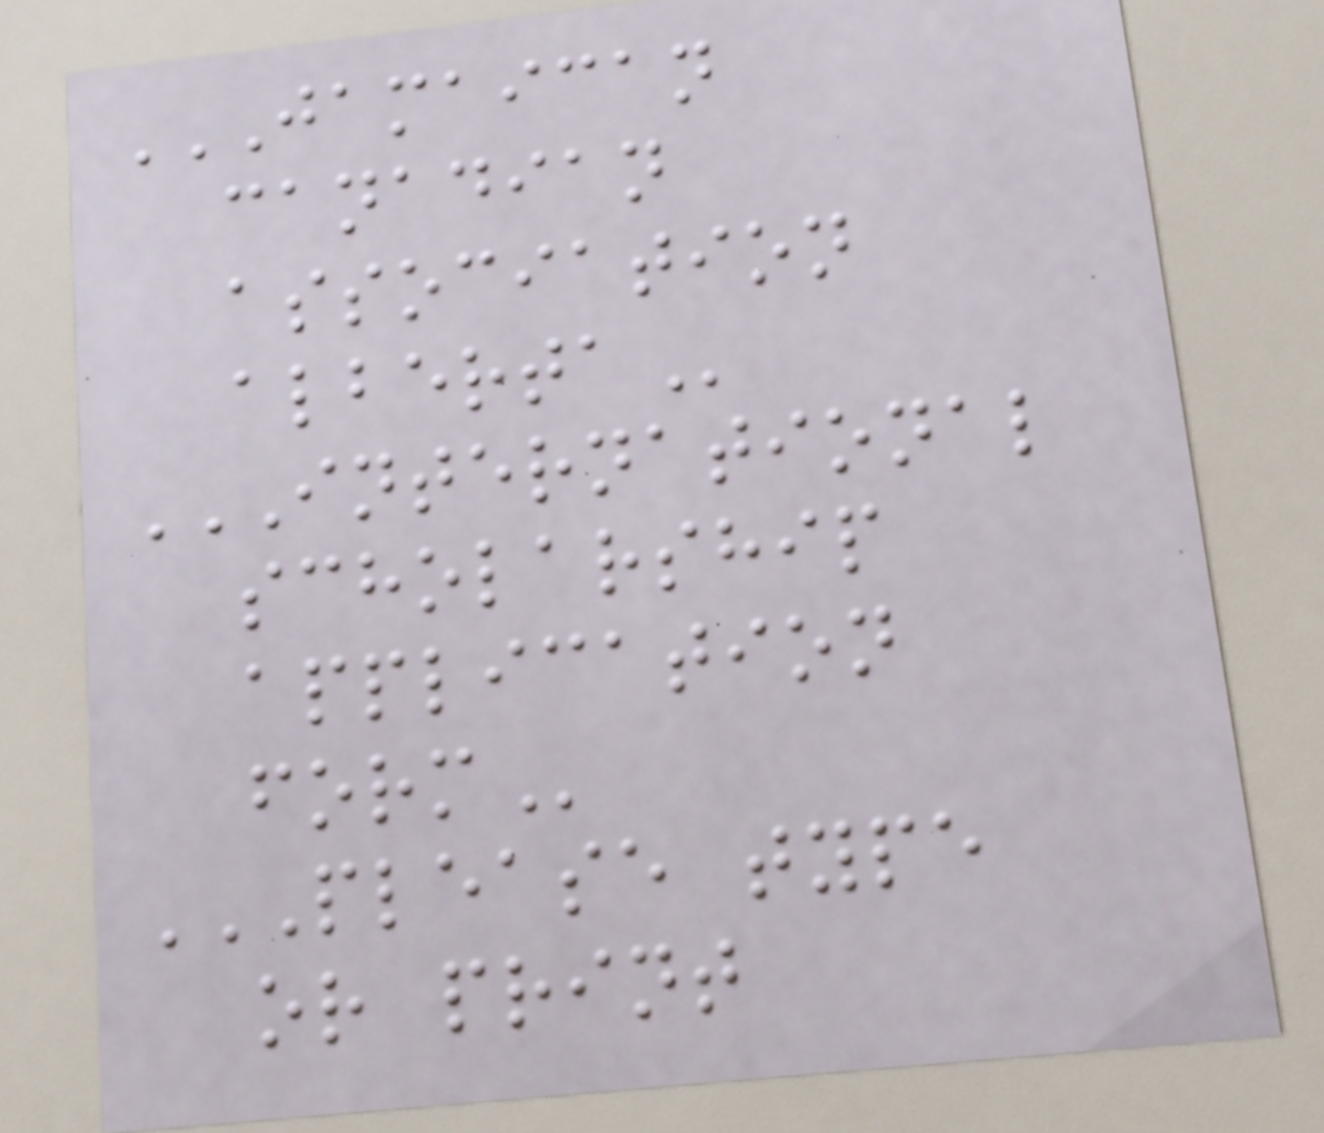JAMAICAN
CANADIAN
ASSOCIATION
ALBERTA
INTERNATIONAL
SCHOLARSHIP
APPLICATION
FORM
PLEASE TYPE
OR PRINT
